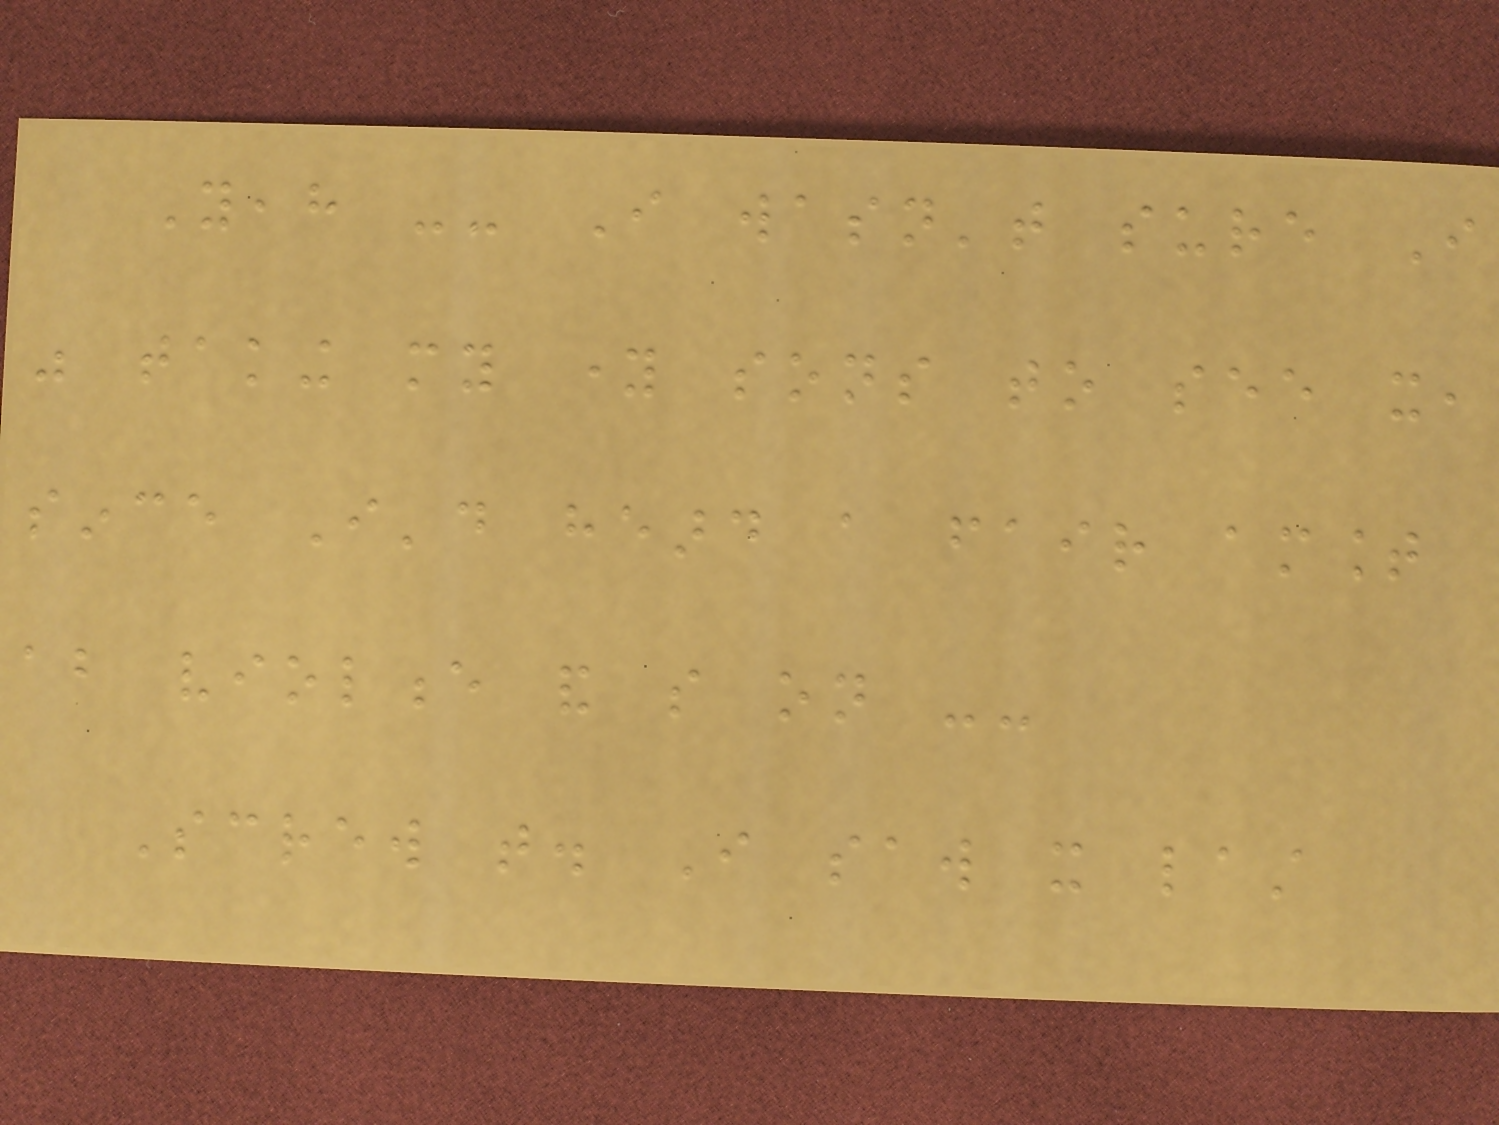Yeah -- I wasn't sure I
was taking my young sons to see it,
since I'd heard a fair amount
about violence and so on --
Screw that. I saw it last
